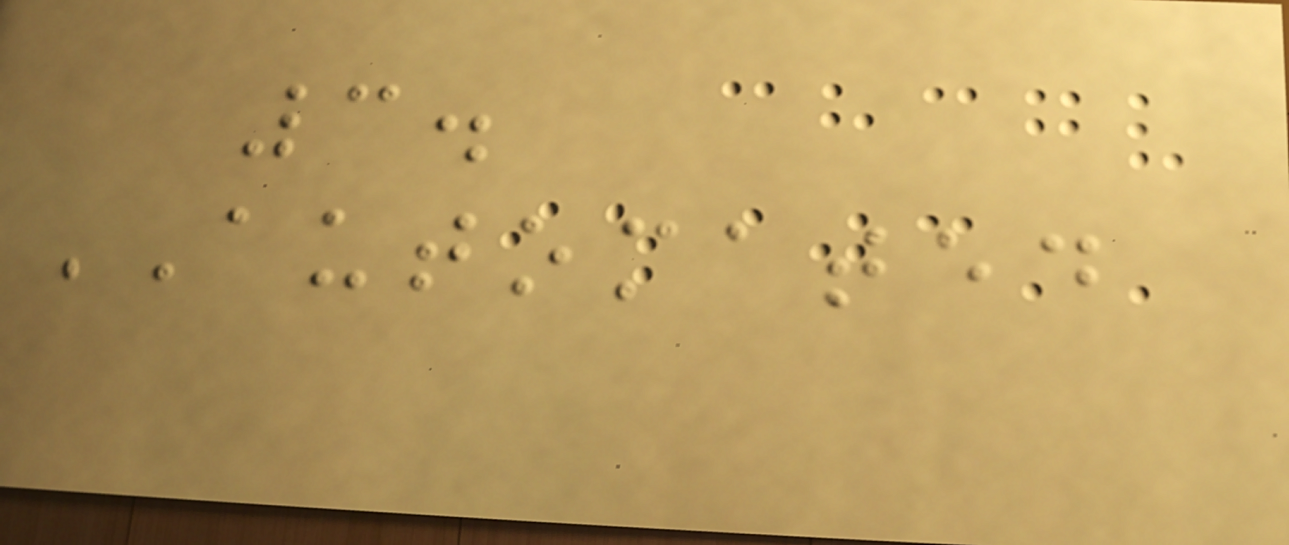3.
AUTOMATED
